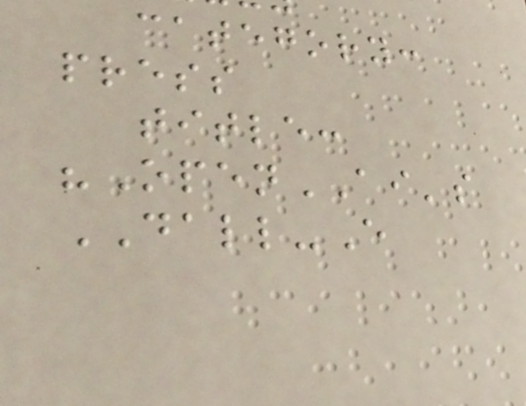category:
press
title:
"OpenAI's
DALL-E
